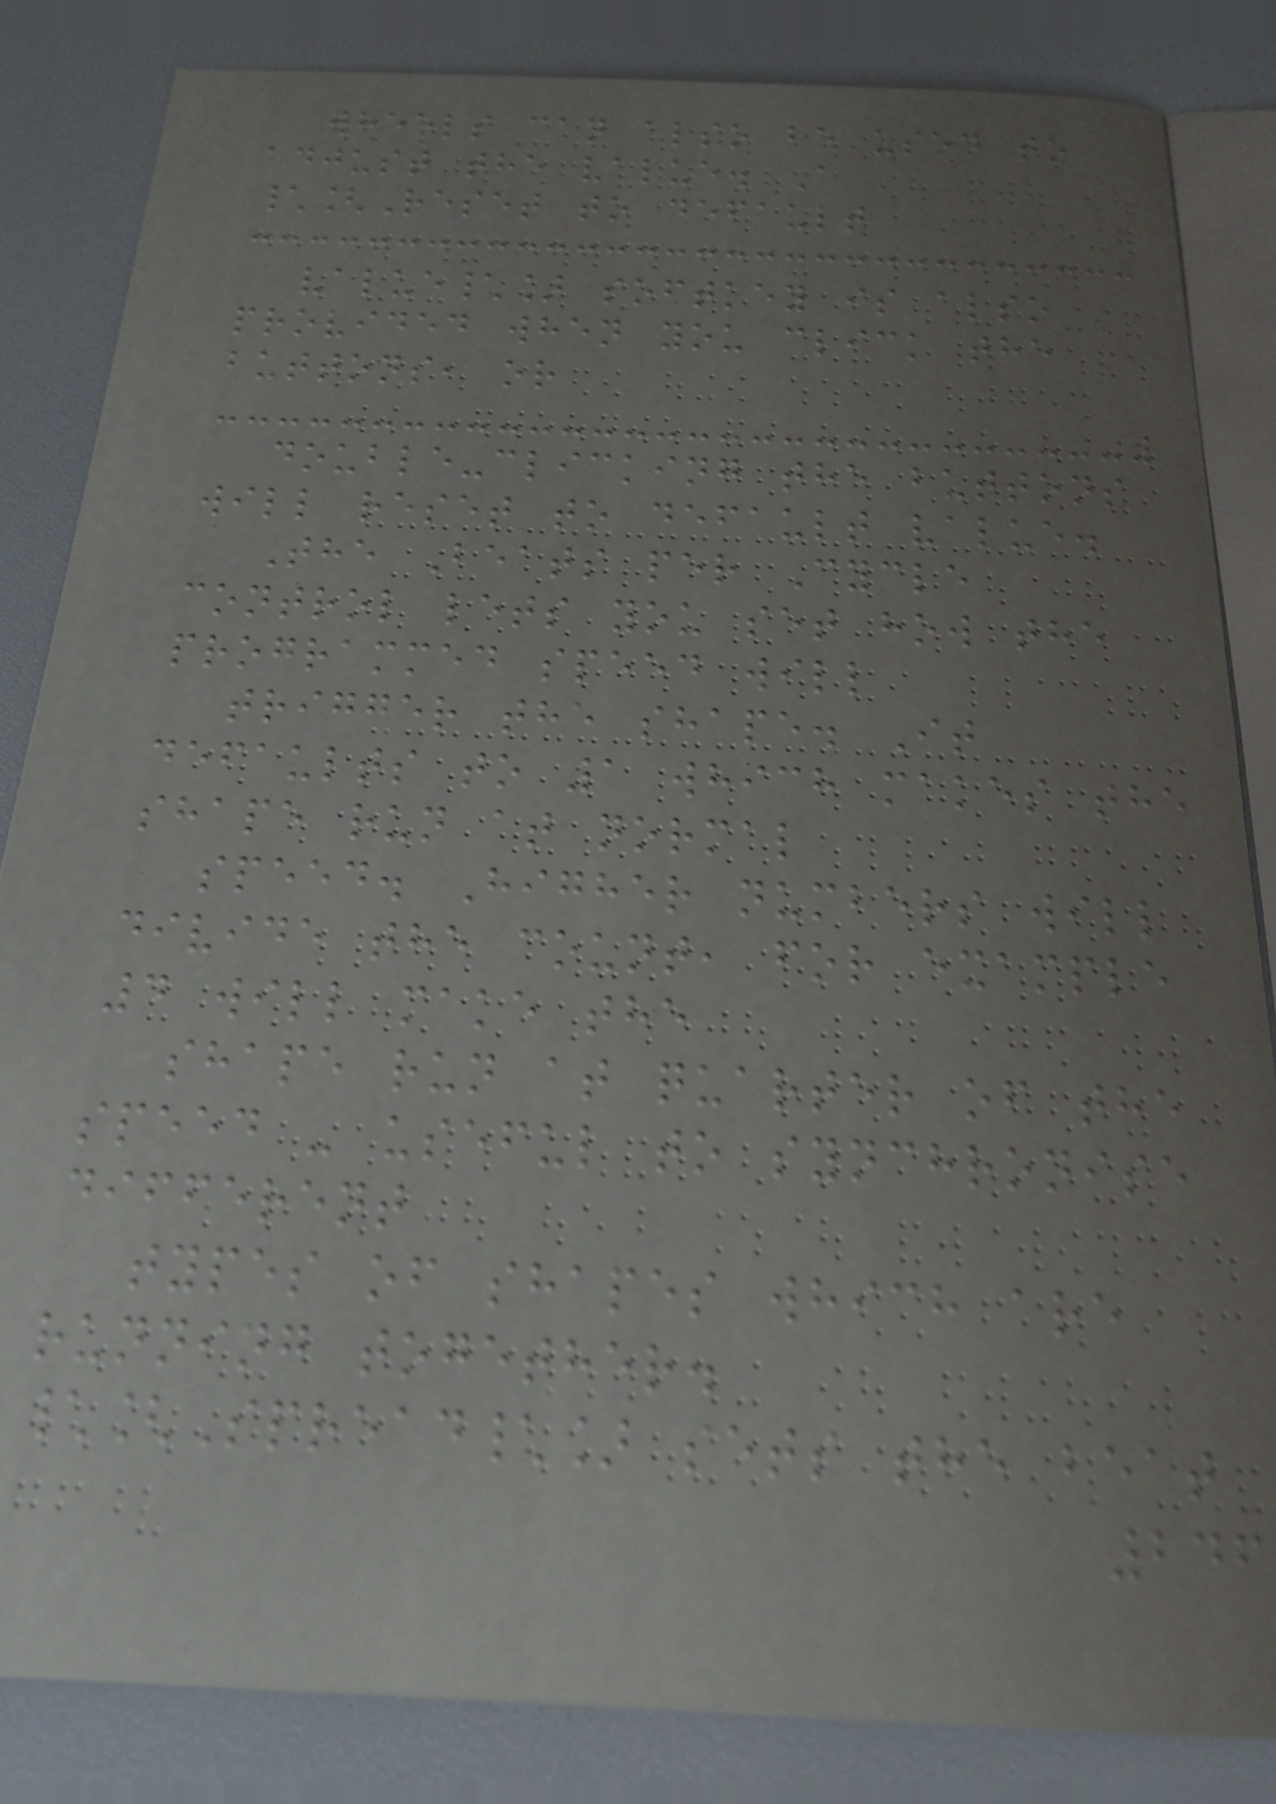wheels can also be used to
adjust the value. A
\[Reset to default
value\] softkey is also
provided when you click the
buttons, or
double-clicking the buttons
will reset to default value.
The Beats per Cycle
control lets you set how the
programmed speed will
trigger the shape. It
defaults to 1 which makes the
shape run at normal
speed. Higher numbers will
divide the count, for example
4 will make the
shape run at quarter of the
speed - useful to synchronise
different
types of shapes which are
running together.
\[Spread\] sets the beat
246
